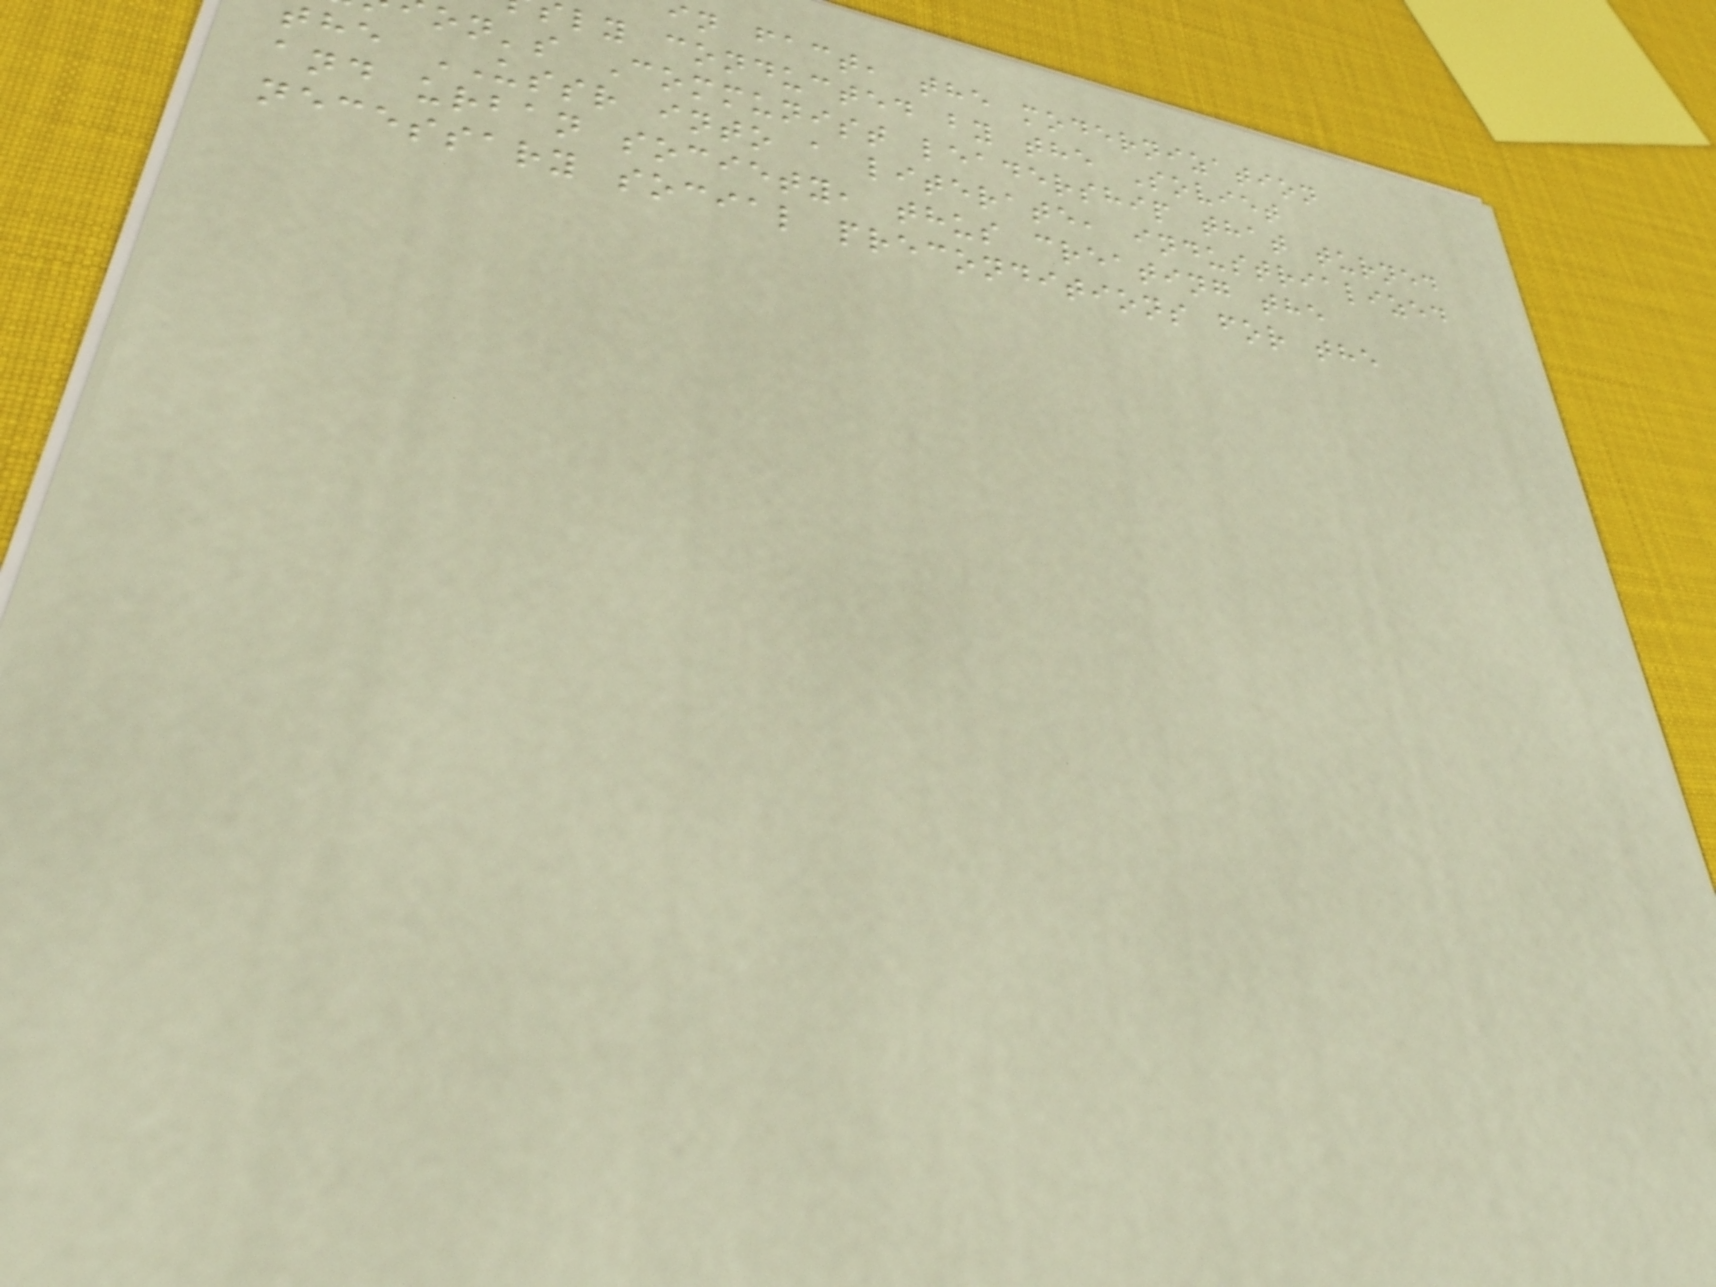in fact, the modernization
ly conducted by the Soviet
on's Communist leadership that turned
the USSR into a literate, industrialized
and urban society, thus creating the
necessary social preconditions for the
